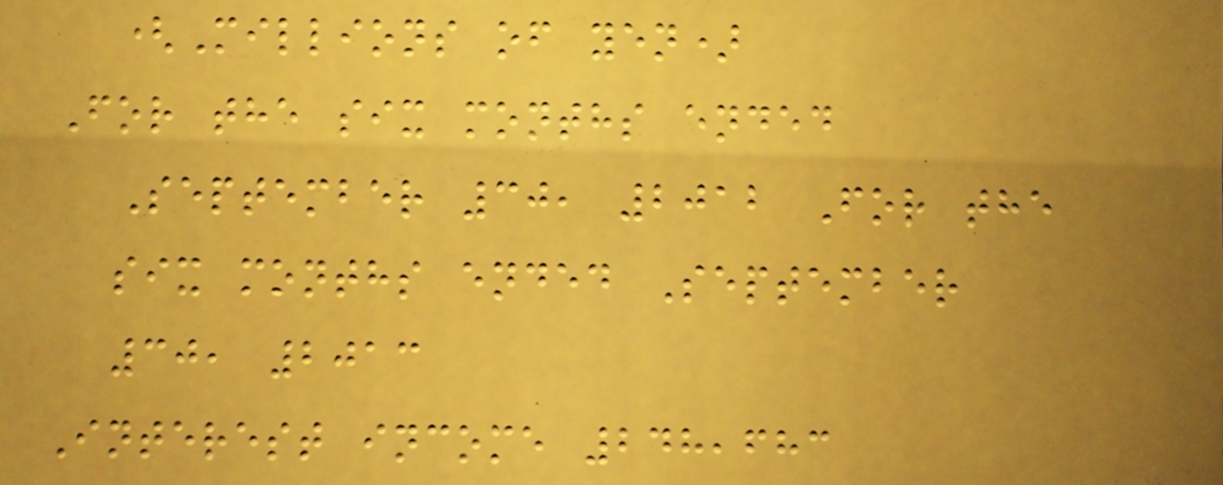(Millions of yen)
For the six months ended
September 30, 2012 For the
six months ended September
30, 2013
Interest income 248,683
